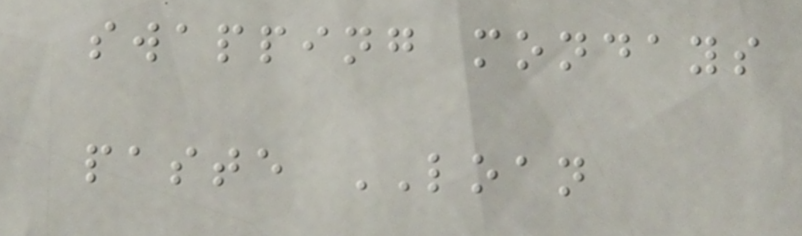swapping mondays
paste LOAN
